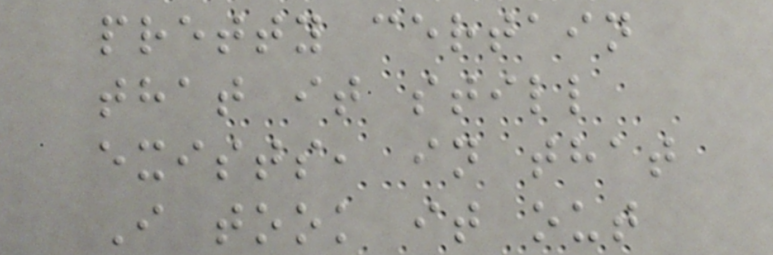pretty certain
that it still
exists, in that
I took it out
